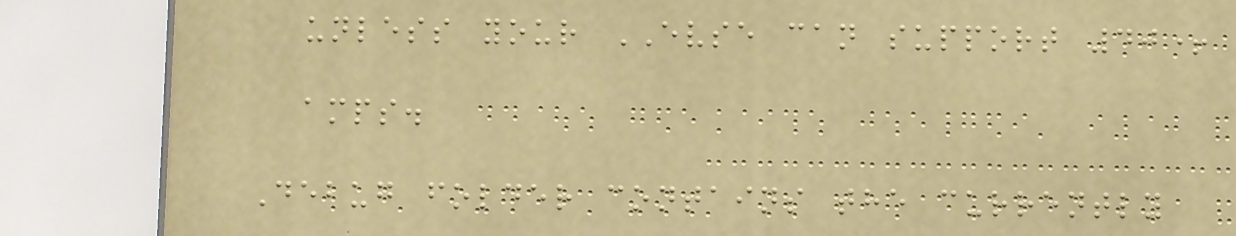unless your EVSE can support 40+
amps.
Debug folder contains the currently
